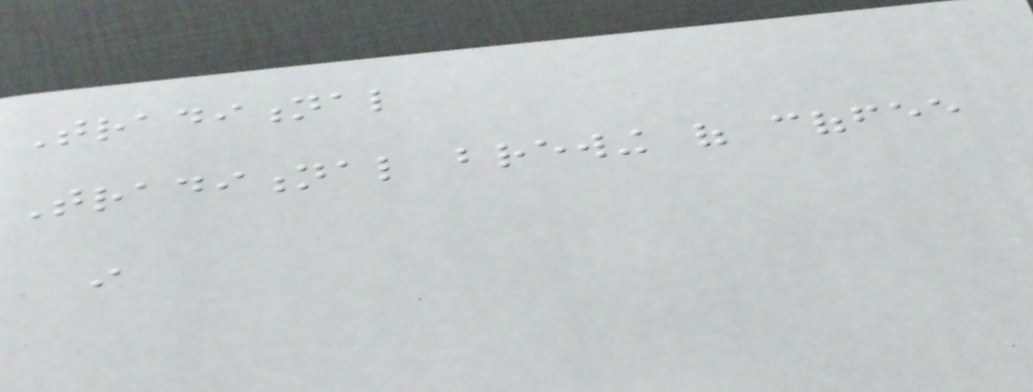Traditional
Traditional brewing of coffee
in
